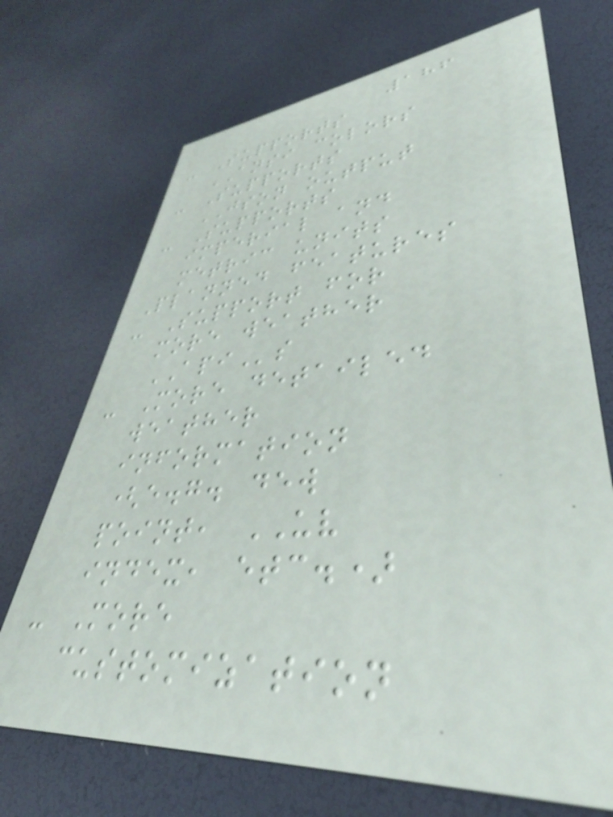186
- Supports
ANSI colors
- Supports
JSON output
- Supports
imperial and
metric units
Planned features
- Support for
more weather
APIs
- More detailed
weather
information
(e.g. dew
point, UV
index, etc.)
- More
customization
